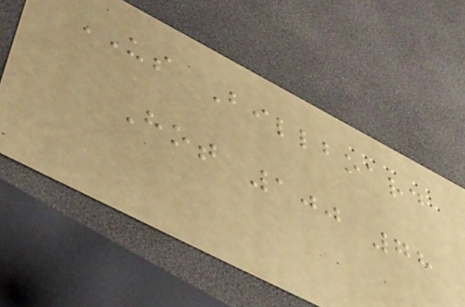US Billboard
Hot 100 78
